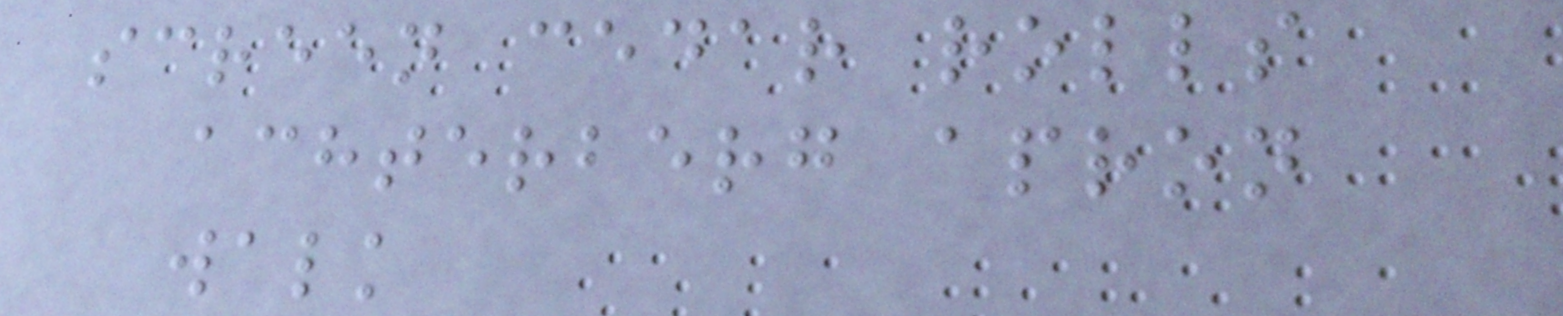screen cedar rolls
achterberg apron
walk
